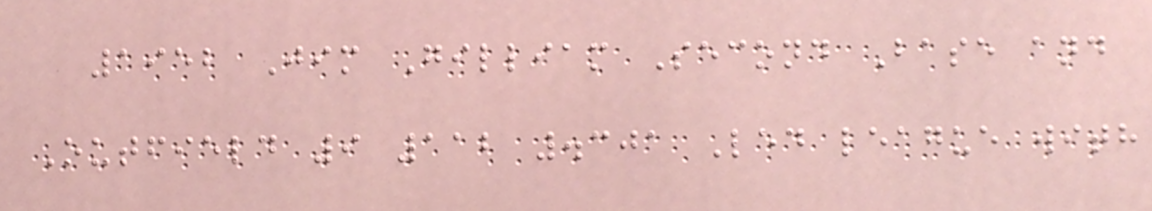1952 Jim Gilliam Second Base and
Outfield 9 112 .301 Led league with
